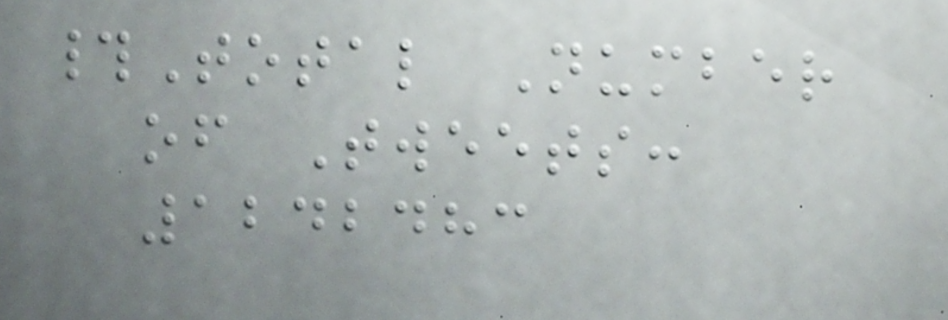#Total Number
of Tweets:
1242483
